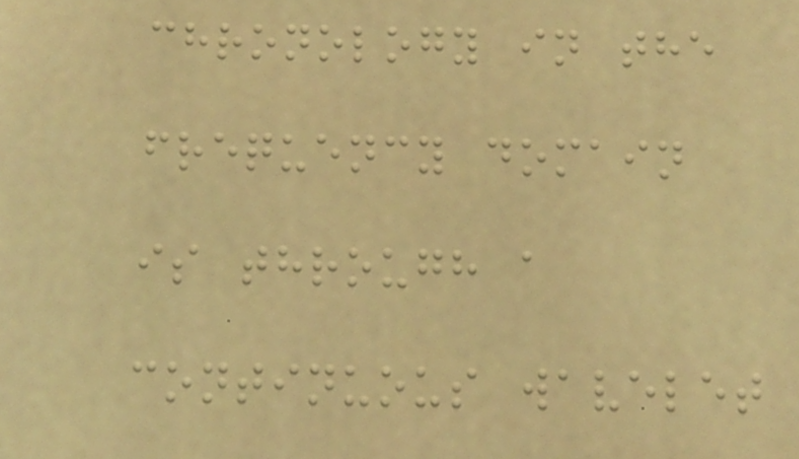chronology in the
frequency domain
is through a
continuous wavelet
